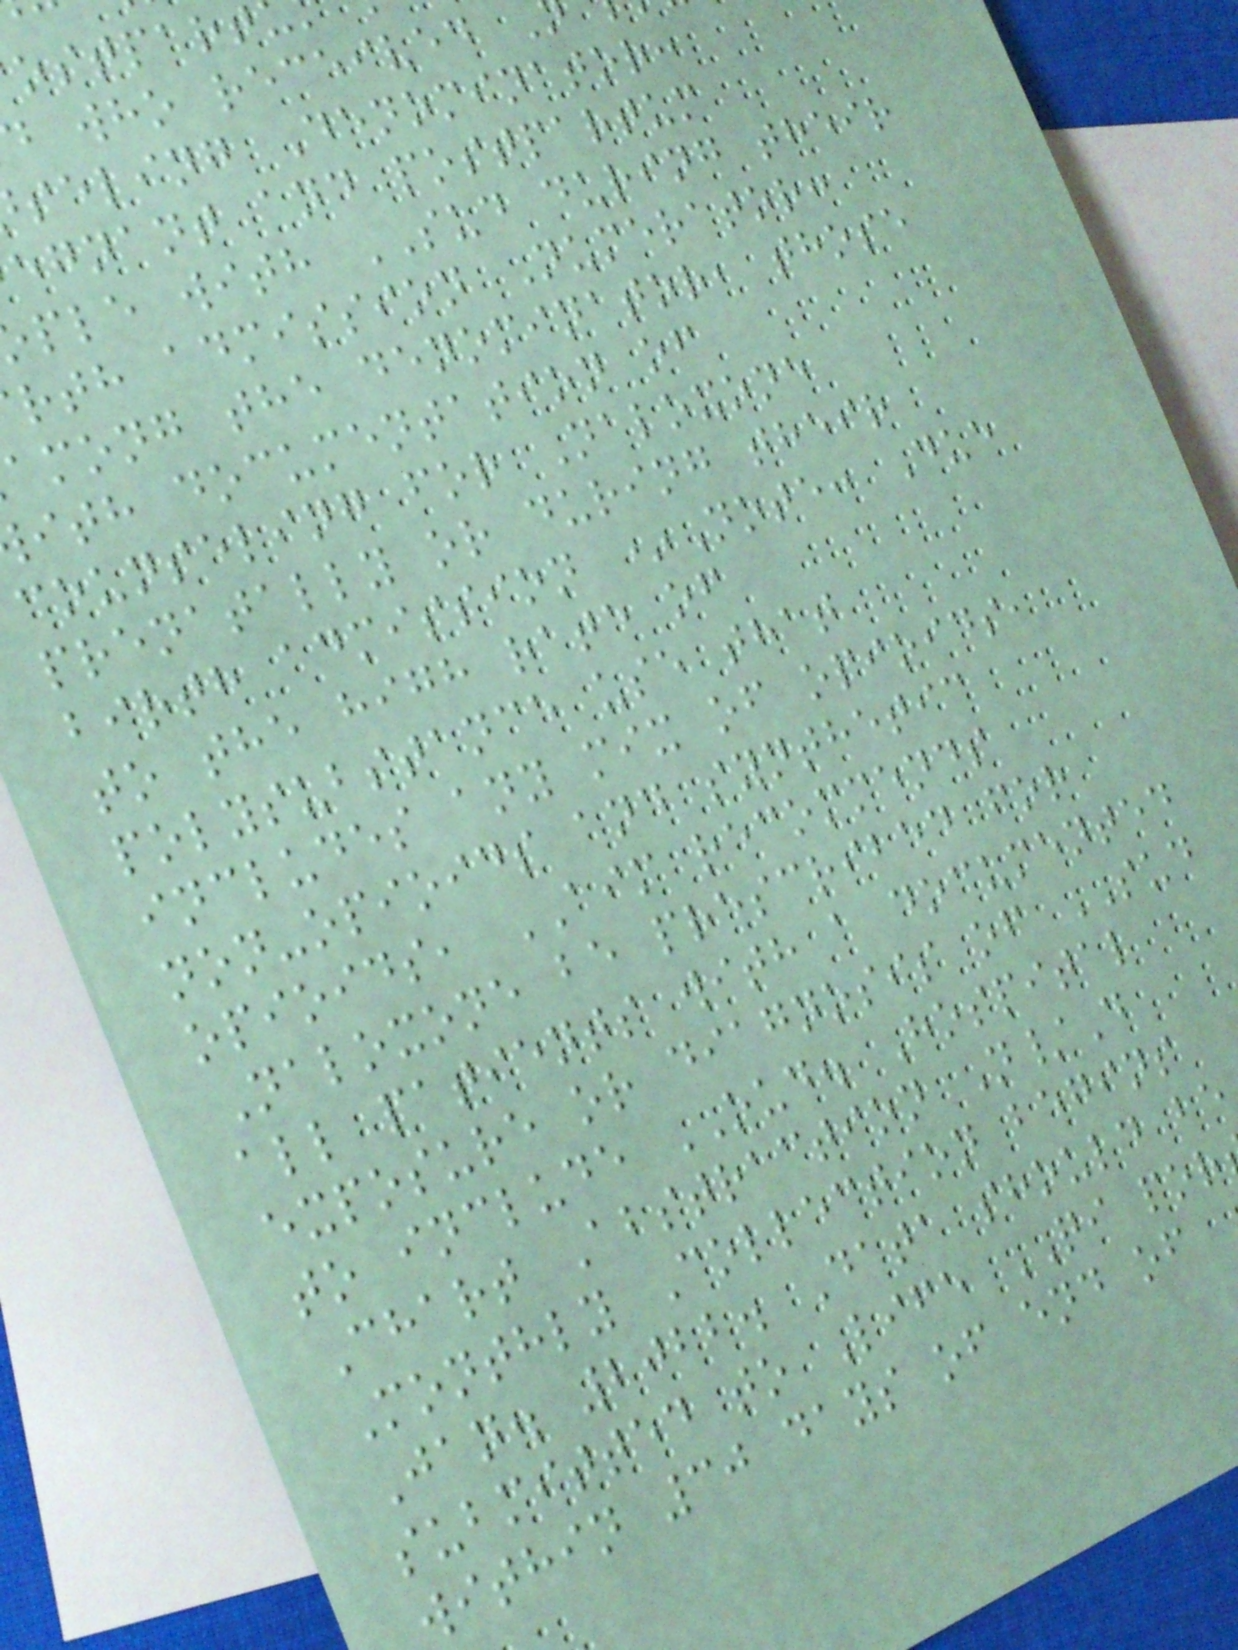who received
seling Denominator:
egnant and postpartum
ple with SUD during their
rth admission Numerator:
among the denominator, those
ith documentation of
counseling for Naloxone
prenatally or during their
birth admission *Note: Due
to the high rate of
polysubstance use that
includes any mix of opioids,
non-opioids and synthetic
opioids, AIM recommends
Naloxone be prescribed for
all patients with a documented
exposure or diagnosis of SUD
to include OUD. Hospital
Chart Abstraction N/D
Monthly Collection begins
Jan. 2022. Data should be
submitted to Life QI por
within 30 days of end of
